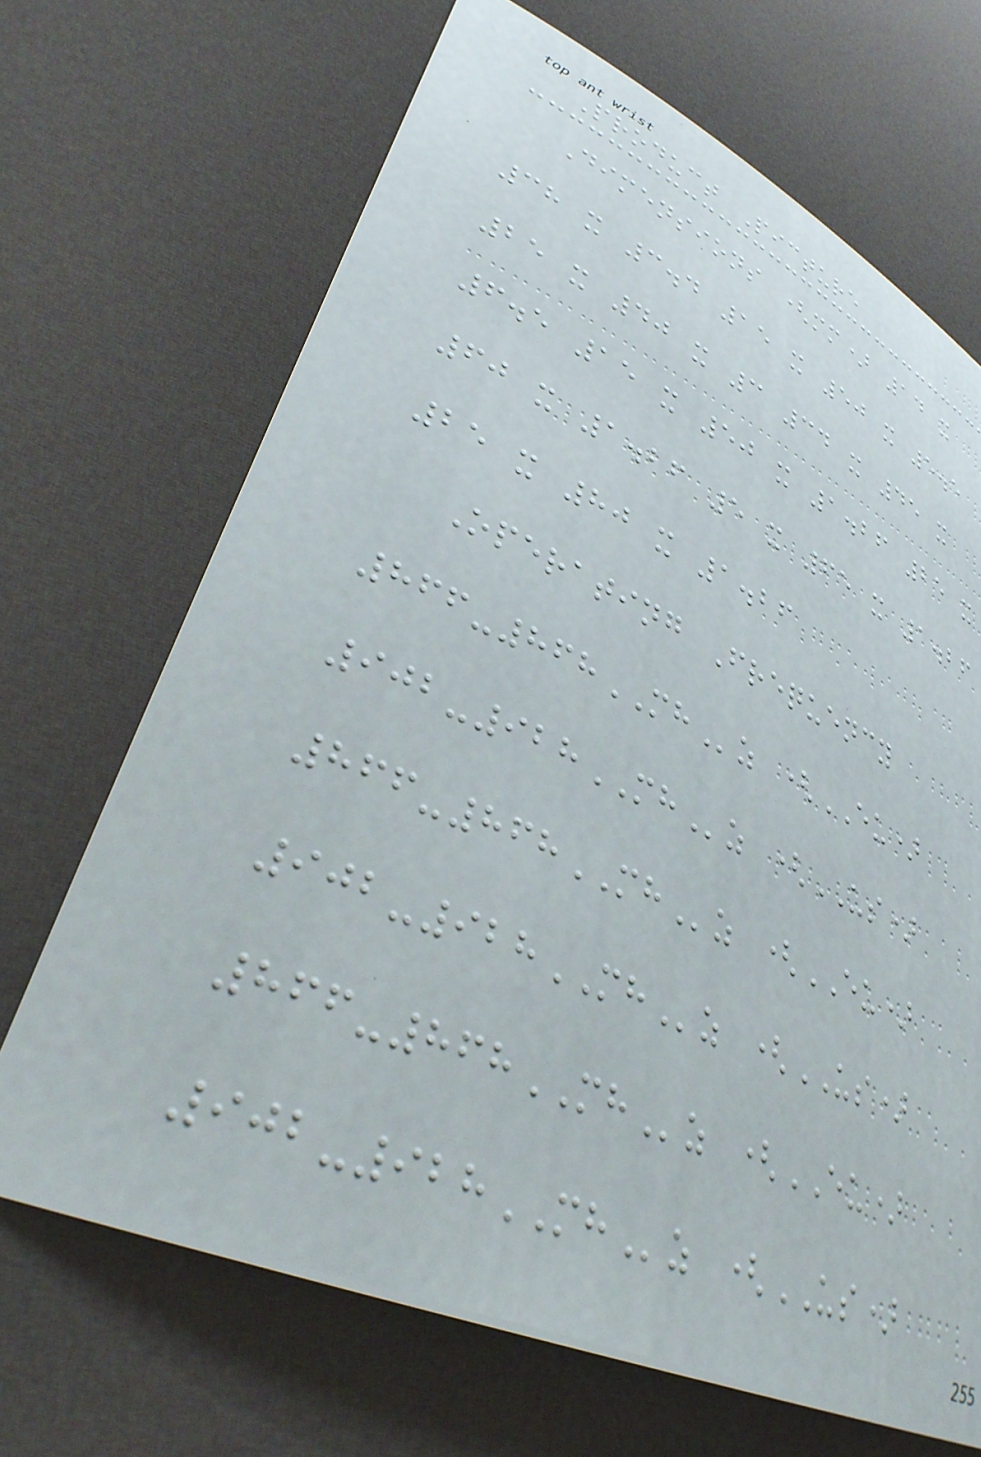Product Picture
Dimensions (mm) 14 x
38 x 3.4 15 x 50 x 5.5
25 x 40 x 3 34 x 45 x
6.5 15 x 50 x 1.26 25 x
60 x 1.26 5 x 65 x 1.26
25 x 80 x 1.26
Operating Frequency
866-868MHz (EU)
902-928MHz (US)
866-868MHz (EU)
902-928MHz (US)
866-868MHz (EU)
902-928MHz (US)
